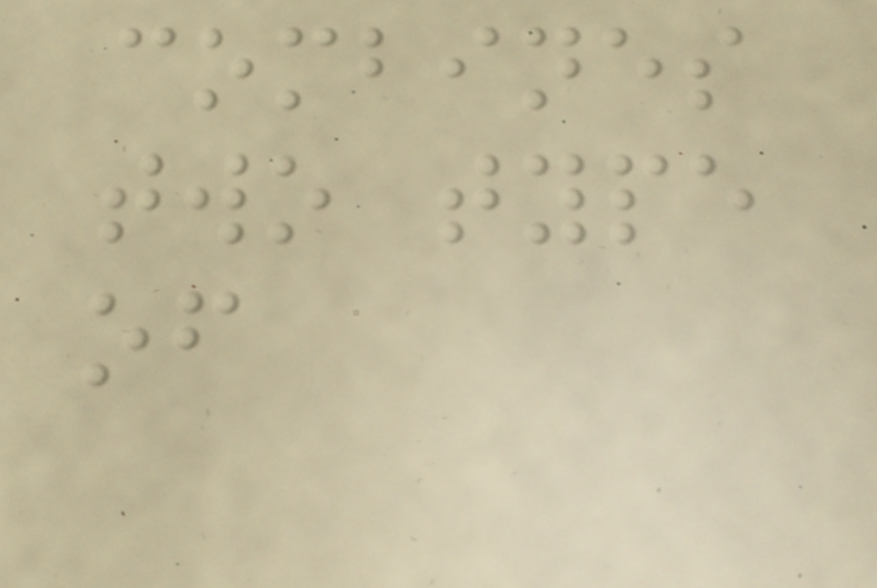combines
two type
of
